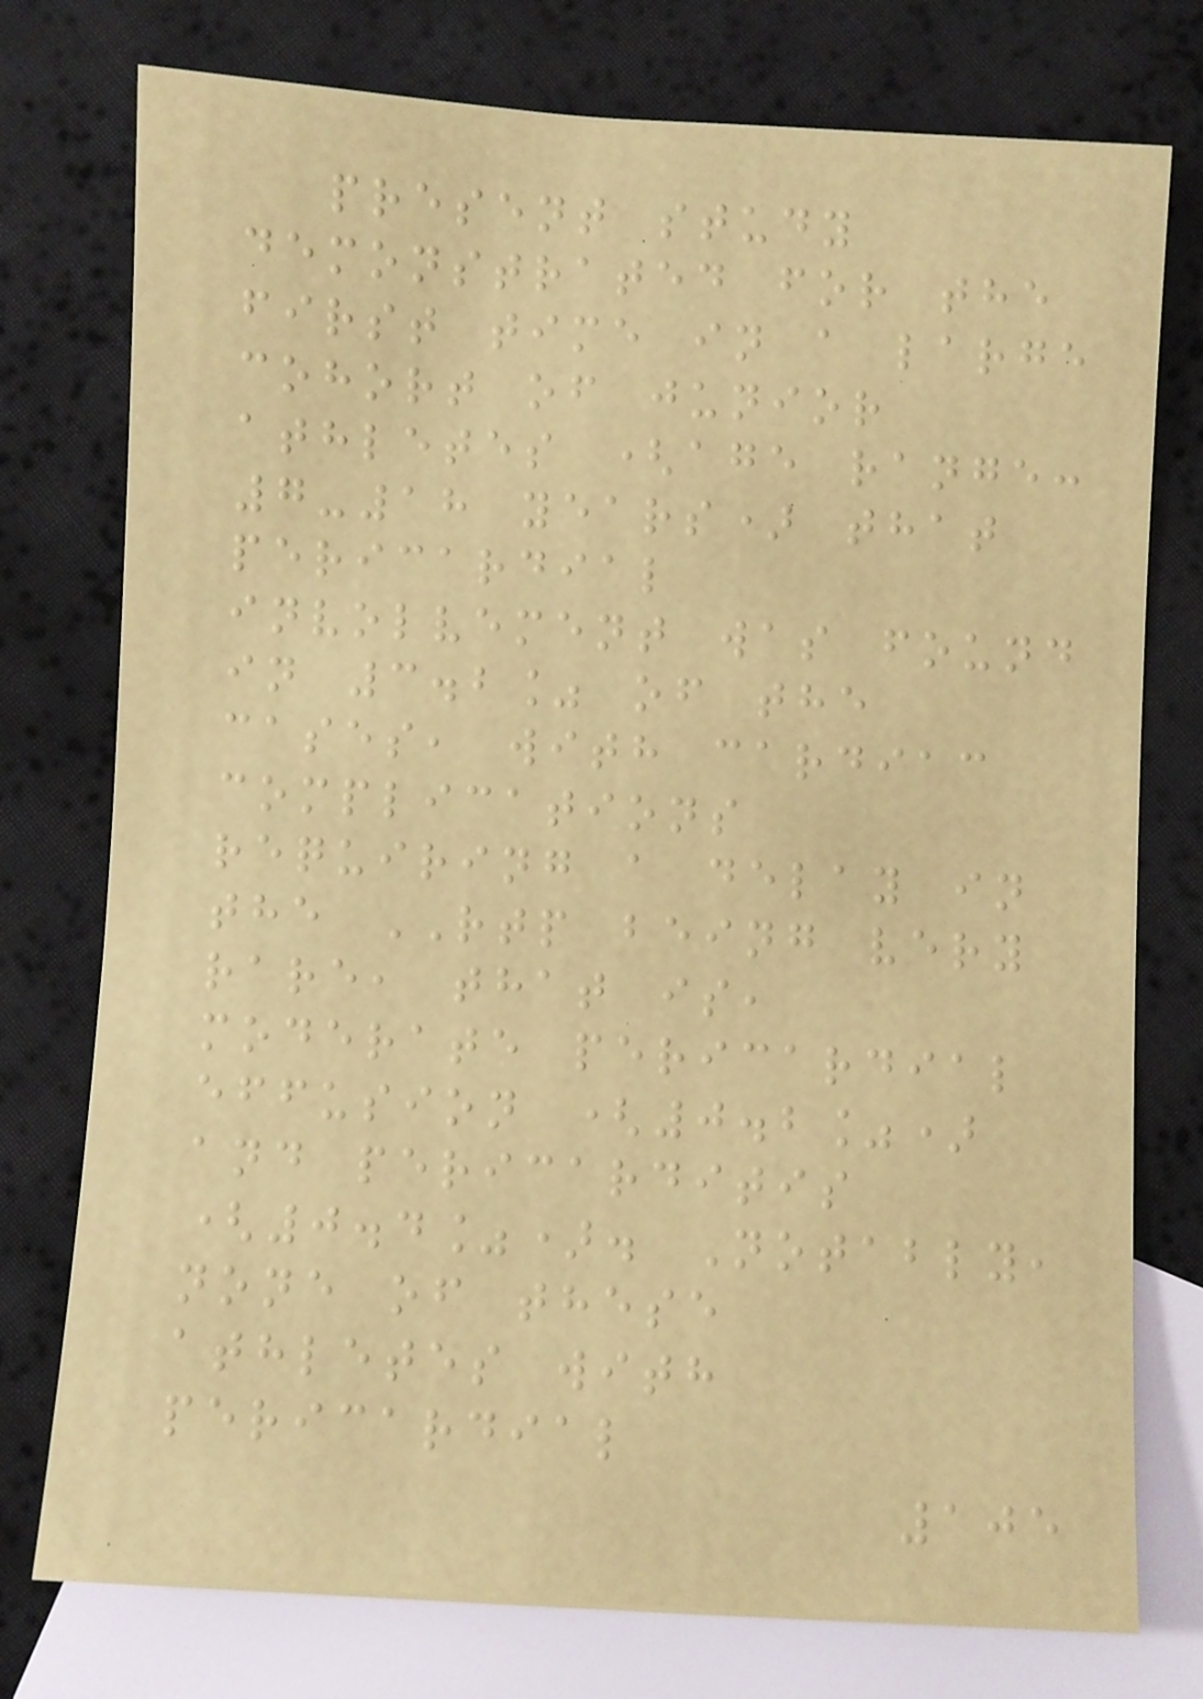present study
demonstrated for the
first time in a large
cohort of junior
athletes (age range:
7-18 years) that
pericardial
involvement was found
in 3.2% of the
cases, with cardiac
complications
requiring a delay in
the RTP being very
rare, that is,
moderate pericardial
effusion (0.2%)
and pericarditis
(0.4%). Notably,
none of these
athletes with
pericardial
105
